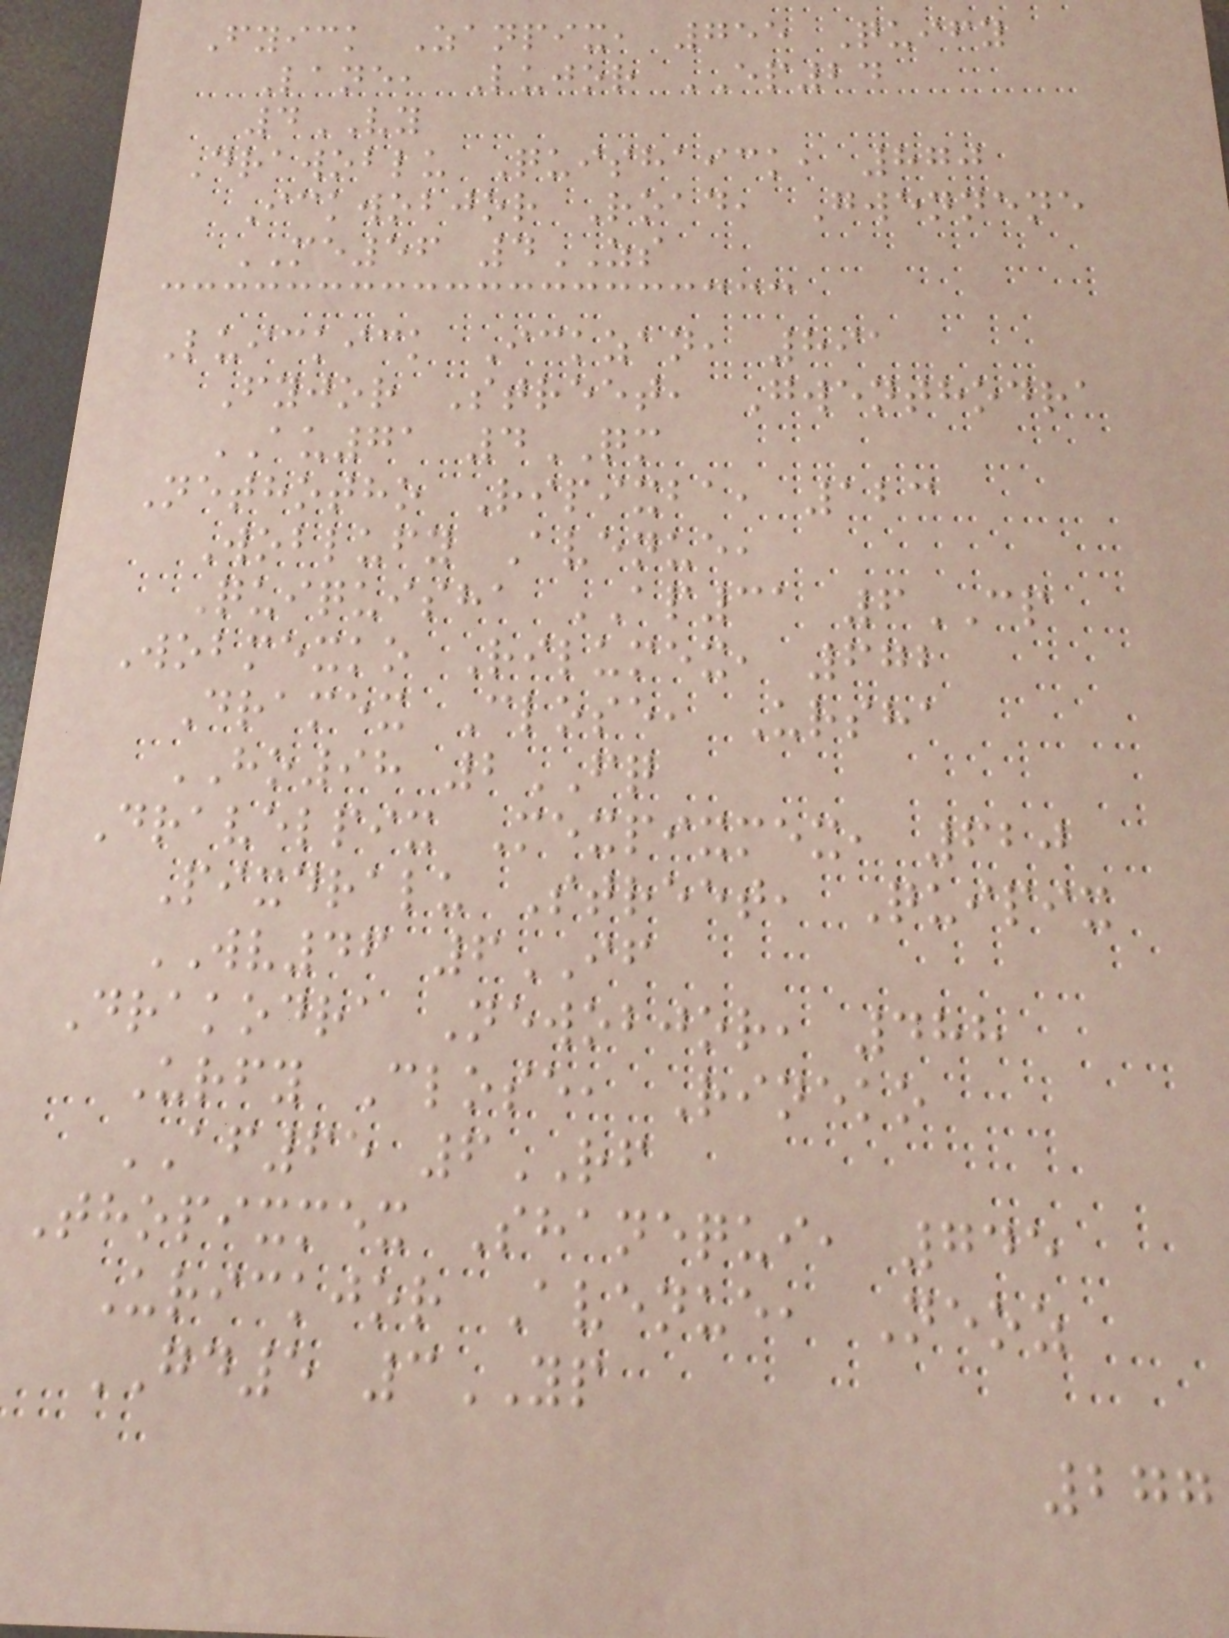Fyick Zanpix, 755 Quify
Lane, Lujor EP24
4VY
Drawoblu Quishaick, 870
Ickwobjor Road, Gwennene
ME56 4ZS
Luickick Ickzan, 891
Fyjor Street, Gwenthodra
AU71 4QM
Nethotho Ripixba, 123
Woblufy Avenue,
Quiquisha AP31 6CP
Wobmexko Rilumex, 672
Dramex Close, Ursha
HO98 2FQ
Dravelpix Mexpixmex, 620
Pixdralu Street, Quipix
WV46 6IF
Drakodra Newobjor, 488
Urfy Close, Rineko
AF65 6RF
Thopixmex Shanequi, 745
Urickjor Avenue, Neoz
GD5 3YP
277
